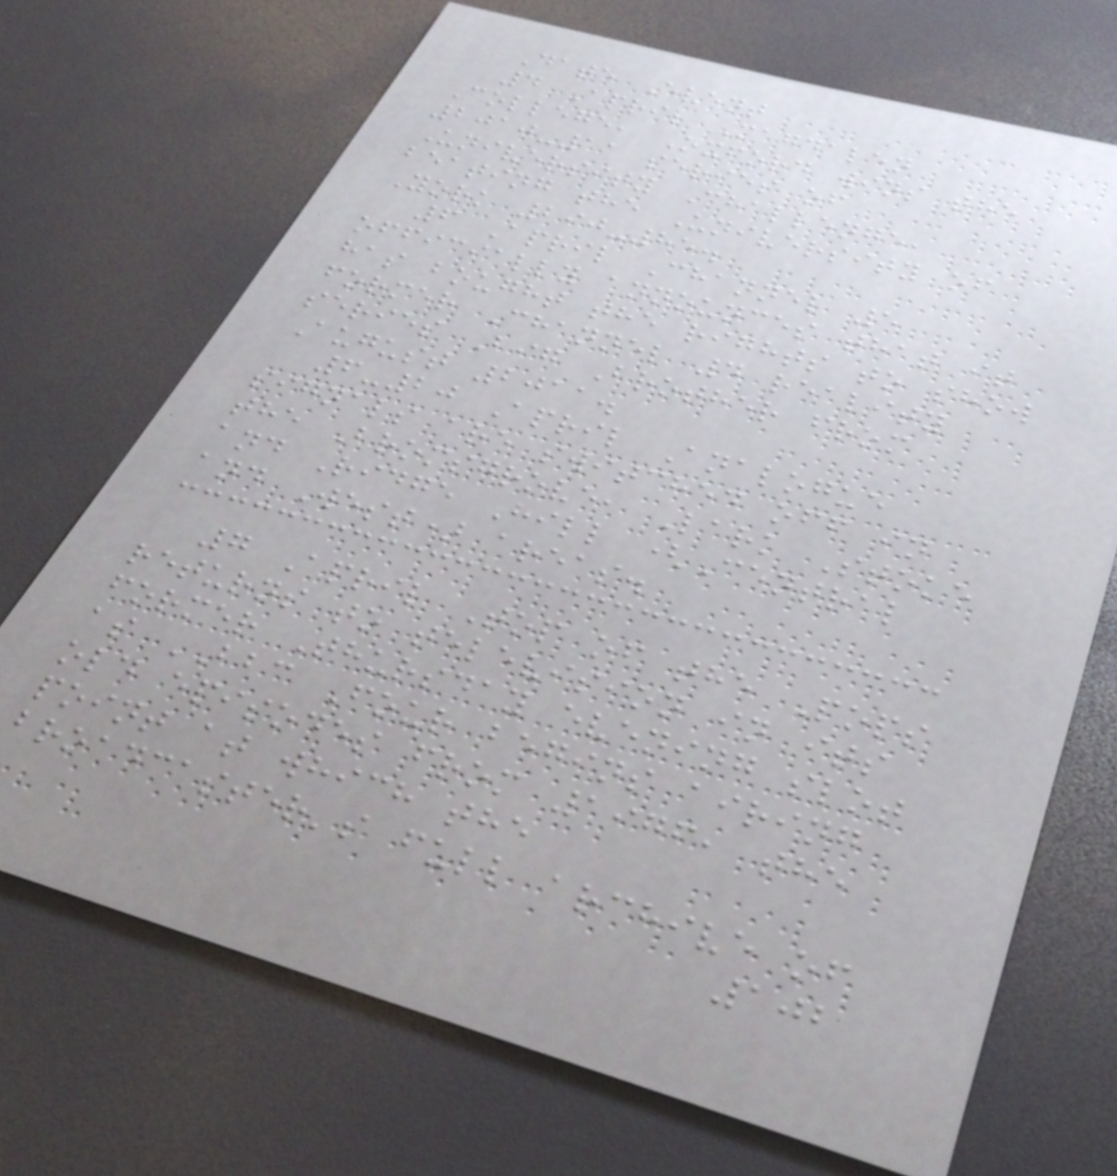Date Event
4 April Magdalen
College, Oxford wins the
2010-11 series of
University Challenge,
beating the University of
York 290-85.
6 April Channel 5
officially announces that it
has bought the rights to show
former Channel 4 reality
series Big Brother from
August 2011.
6-20 April Analogue
signals are switched off in
the Bromsgrove, Lark Stoke
and Ridge Hill (Central
and West) areas.
7 April Top of the Pops
returns to television in its
former Thursday evening slot
as BBC Four begins airing
old episodes from 1976, the
point at which the
broadcaster's full archive of
102
